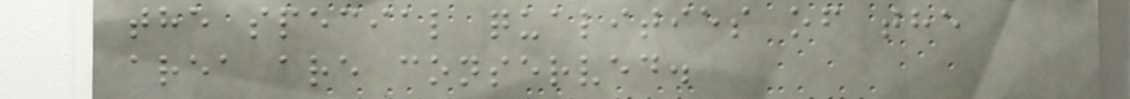the special qualities of the
area are conserved.
